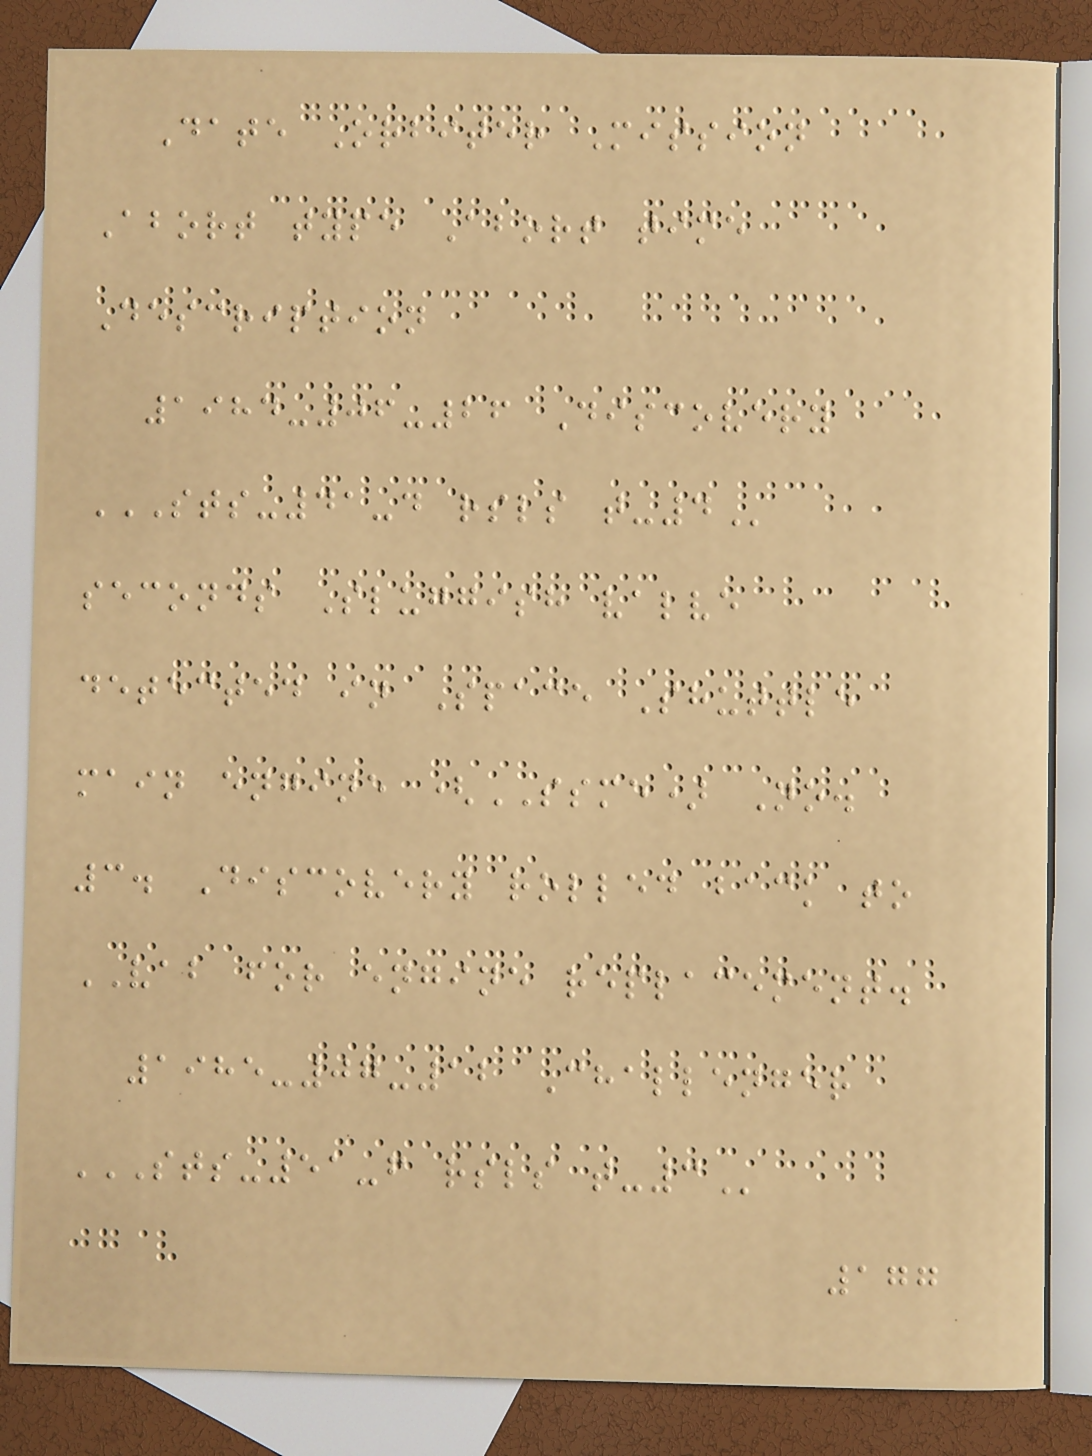Date Orbiter Mission
Abort type Abort time
Description
1984-06-26 Discovery
STS-41-D RSLS T-4
seconds Sluggish valve
detected in Space Shuttle
main engine (SSME) No.
3. Discovery rolled back to
VAB for engine replacement.
1985-07-12 Challenger
STS-51-F RSLS T-3
177
